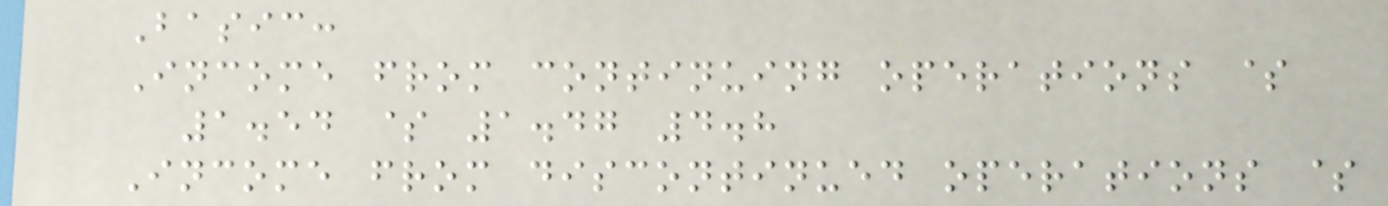Basic:
Income from continuing operations $
1.54 $ 1.47 4.8
Income from discontinued operations $
